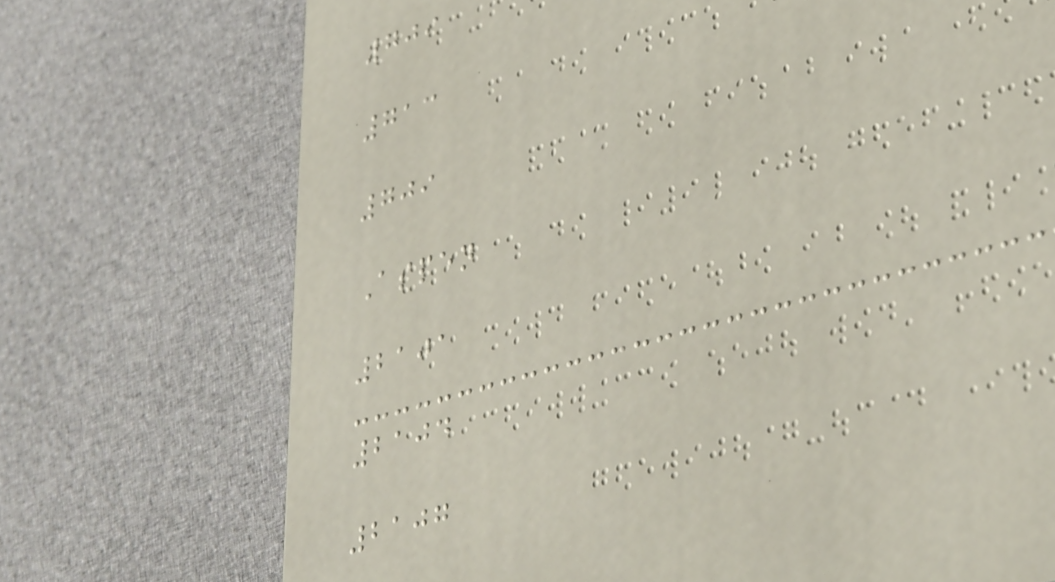709
713
709
Aspen
2101
2104
2107
